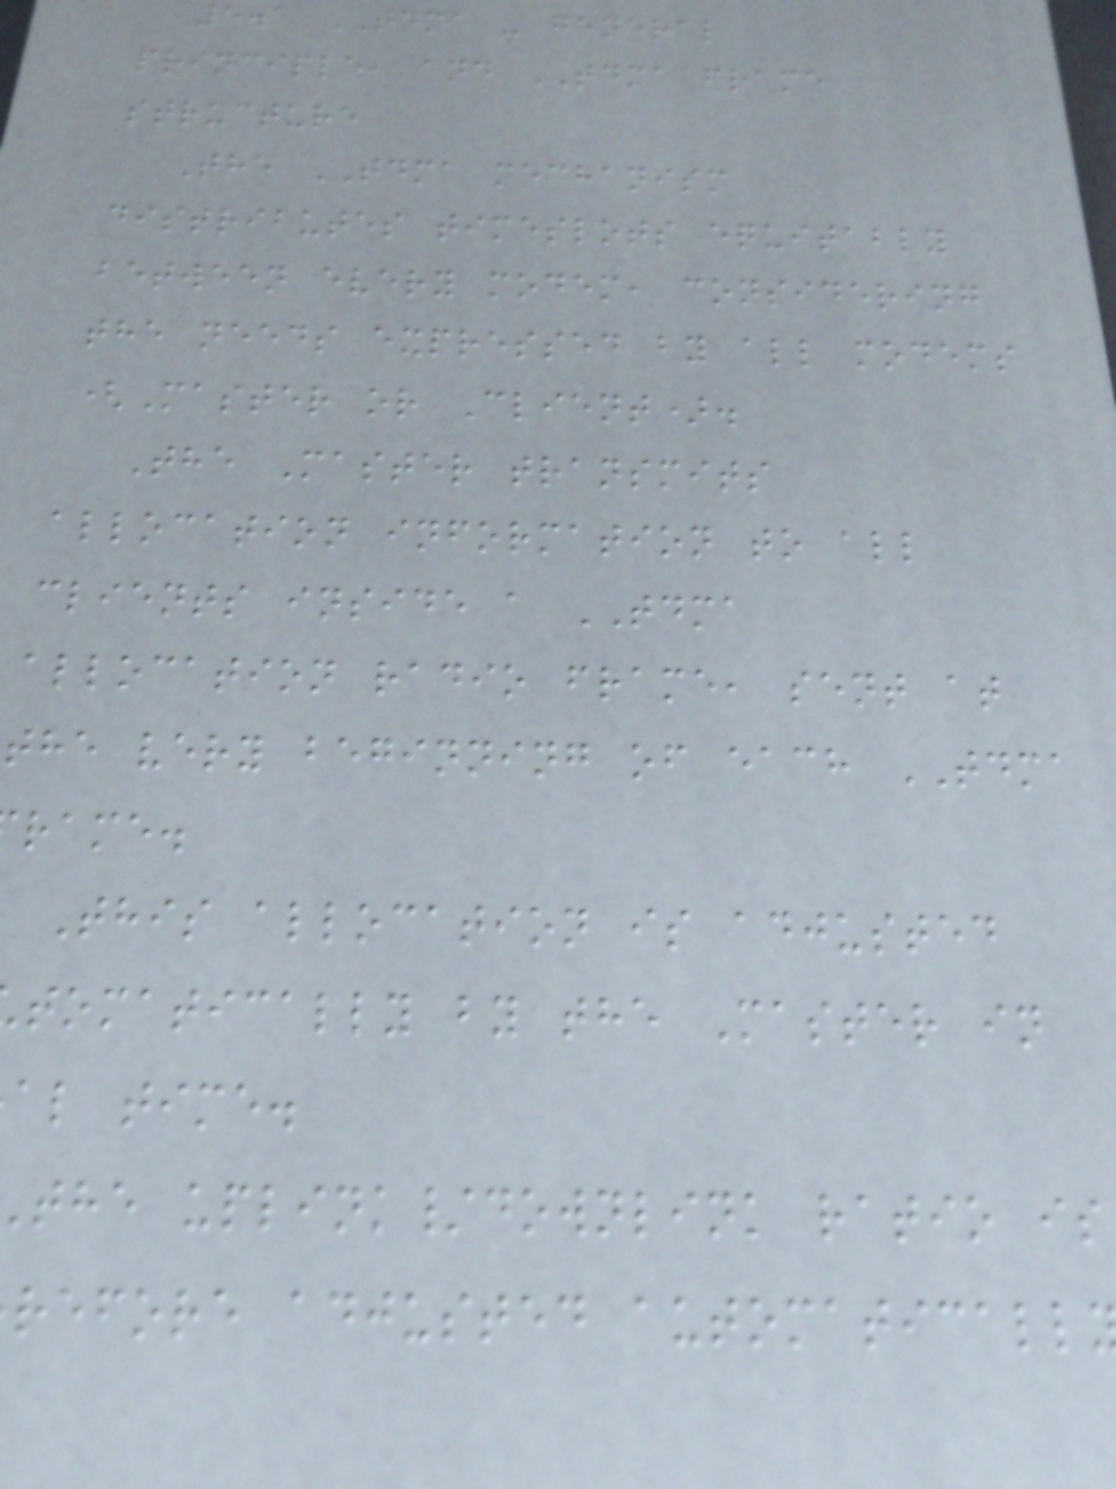5.1 TDMA - general
principle, and TDMA frame
structure
The TDMA mechanism
distributes timeslots equitably
between every modem, considering
the needs expressed by all modems
(Master or Client).
The Master transmits
allocation information to all
clients inside a TDMA
allocation radio frame, sent at
the very beginning of each TDMA
rame.
This allocation is adjusted
tomatically by the Master in
al time.
the uplink/downlink ratio is
refore adjusted automaticall
